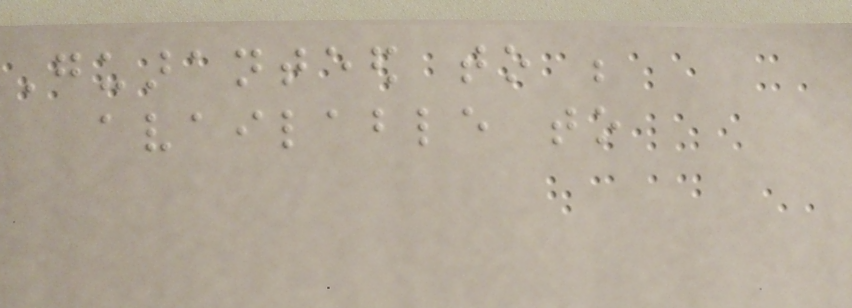Guaranteed to be
available to
